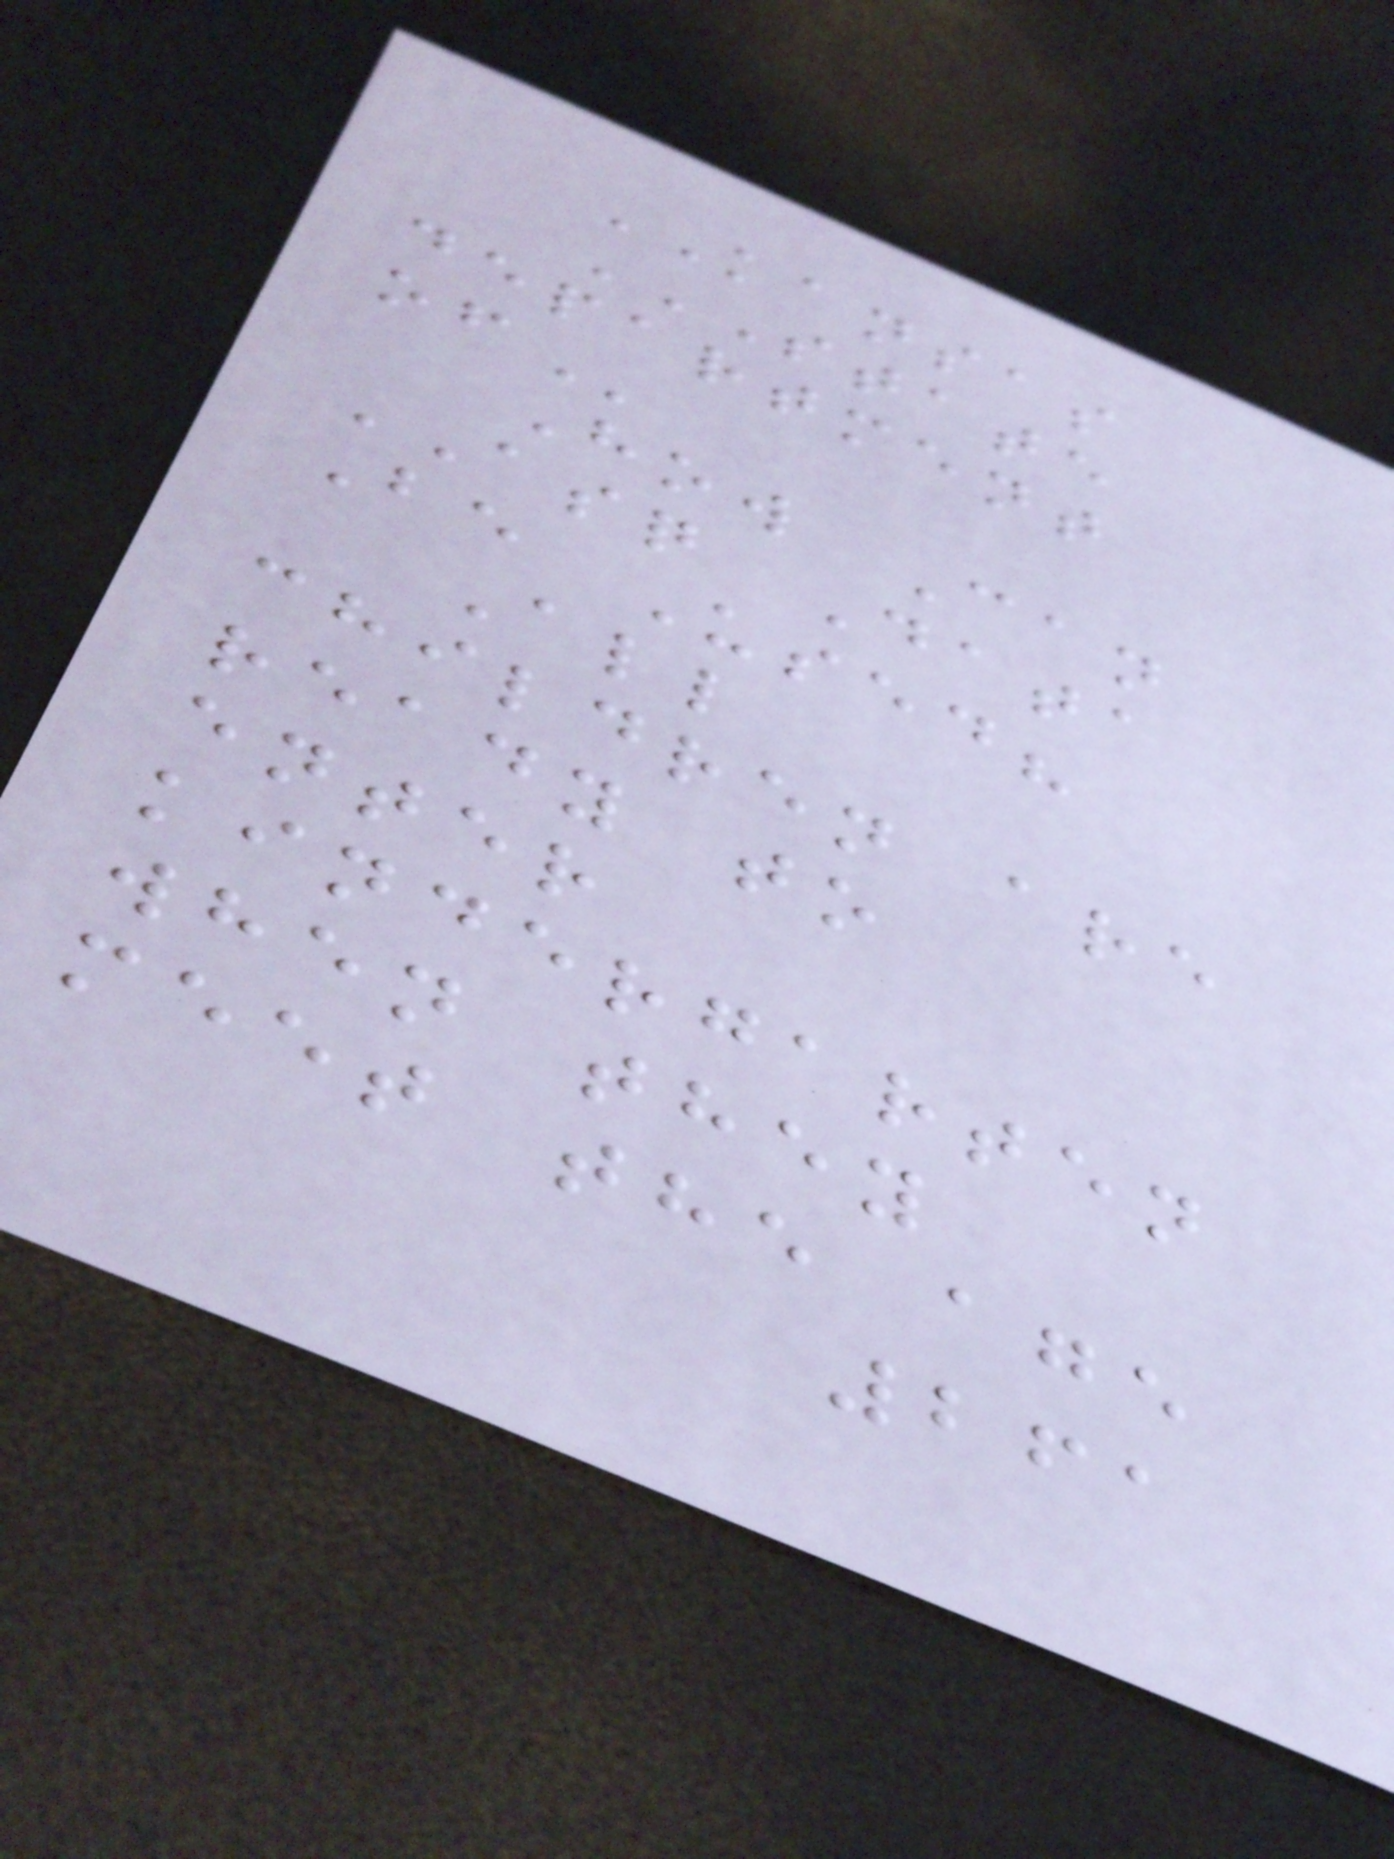KANSAS
STATE
DEPARTMENT
OF
How Can
ASQ Data
Be Used?
All
children are
ready to
enter
kindergarten
when they
meet the age
261
